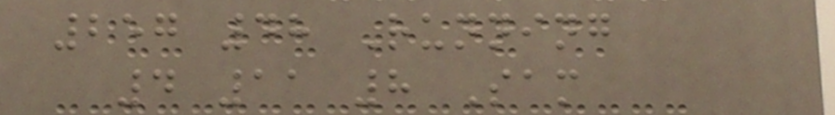257 48 Running
4 11 8 Sam
